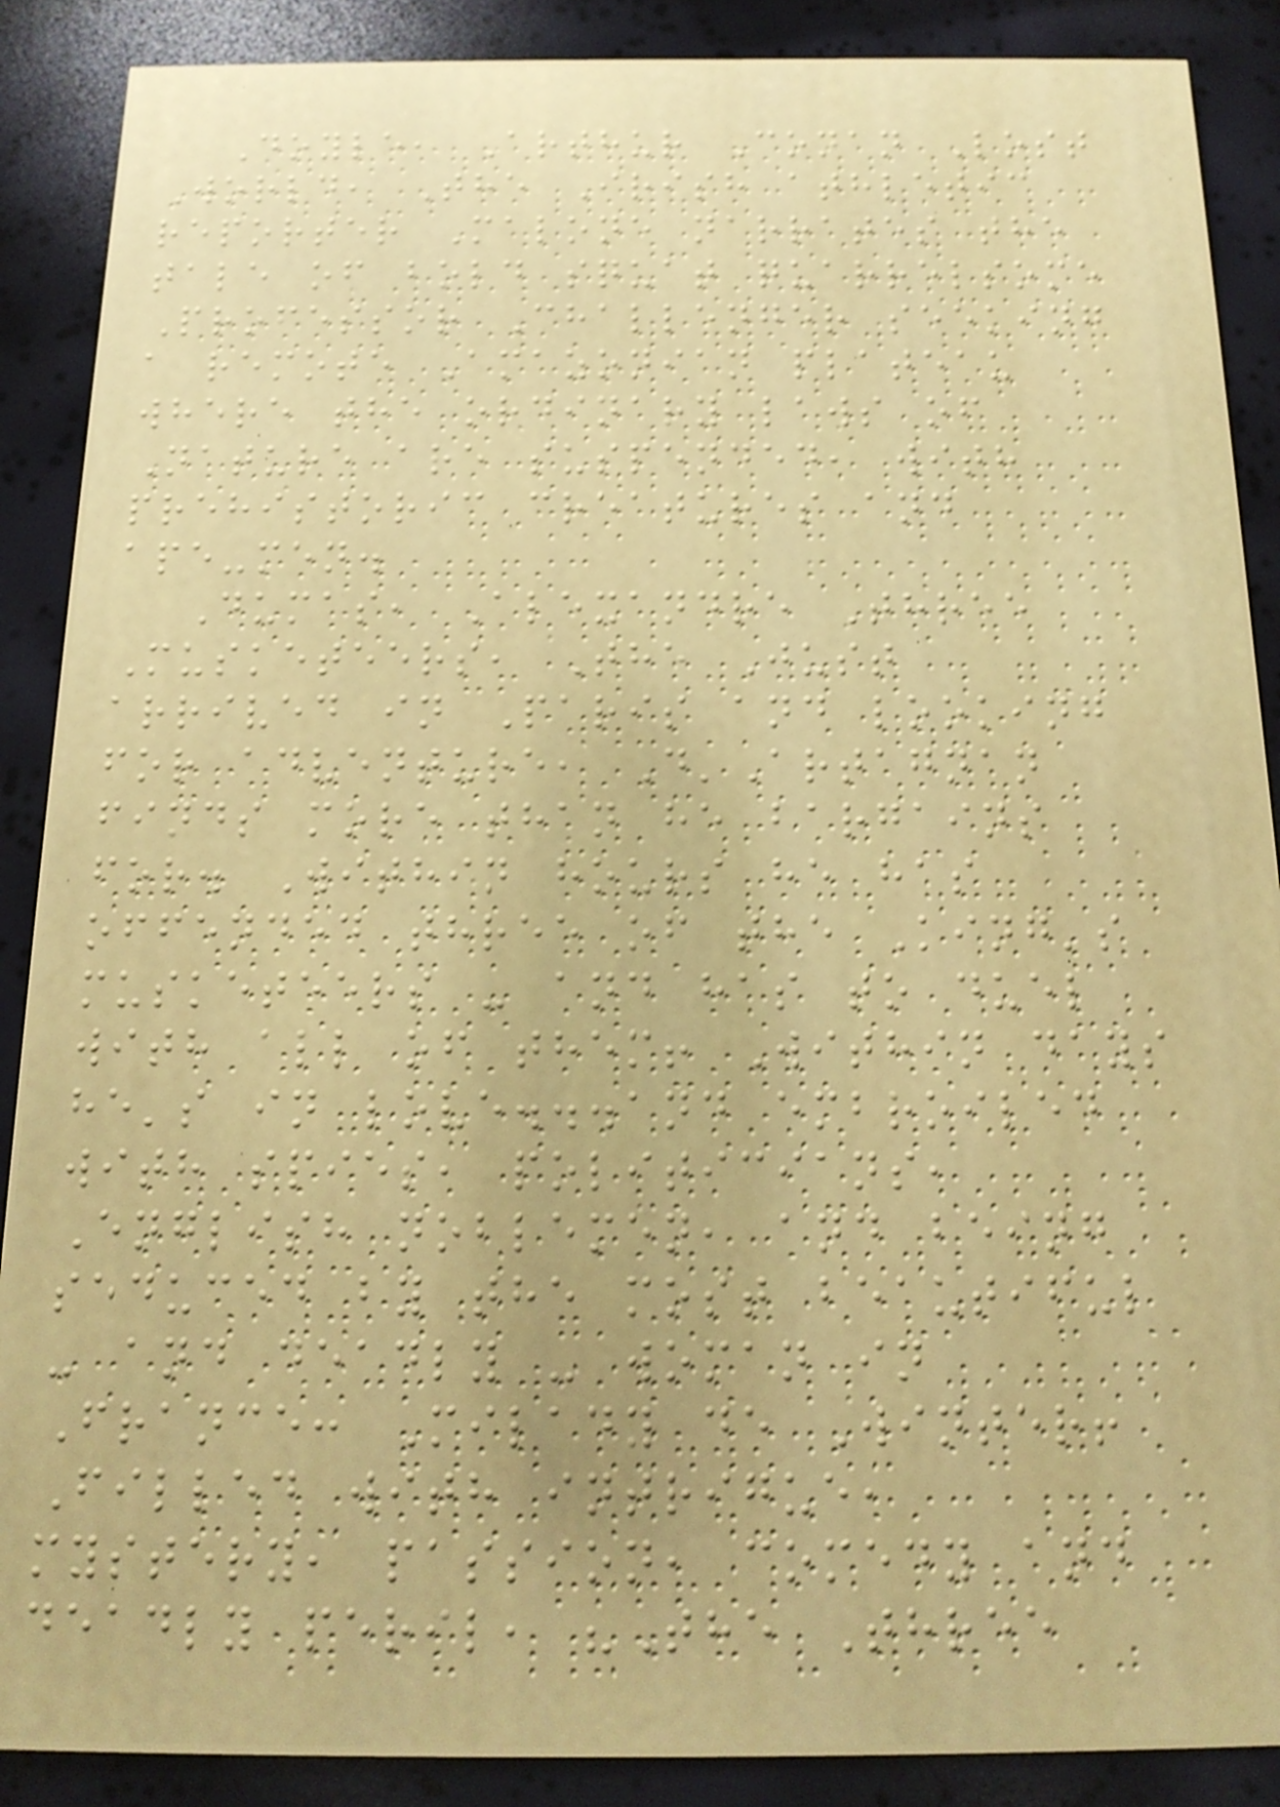Doyle, Arthur Conan Lost
World, The Irish athletic
reporter Malone narrates the
tale of bold squat quarrelsome
Professor Challenger seeking
a remote Amazonian plateau
where the ordinary laws of
Nature are suspended, with
prehistoric creatures and
ape-men.
Dumas, Alexandre Three
Musketeers, The Just
arrived in Paris and looking
for adventure, D'Artagnan
finds more than he bargains
for. Within hours he has
offended three of the King's
musketeers - and has to duel
with all of them! Within days
he's in love...and embroiled
with spies, politicians,
English noblemen, and being
seduced by the most beautiful
- and deadly - woman in
France: Milady de Winter!
Filled with intrigue,
mystery, passion, comedy and
deadly peril, "The Three
